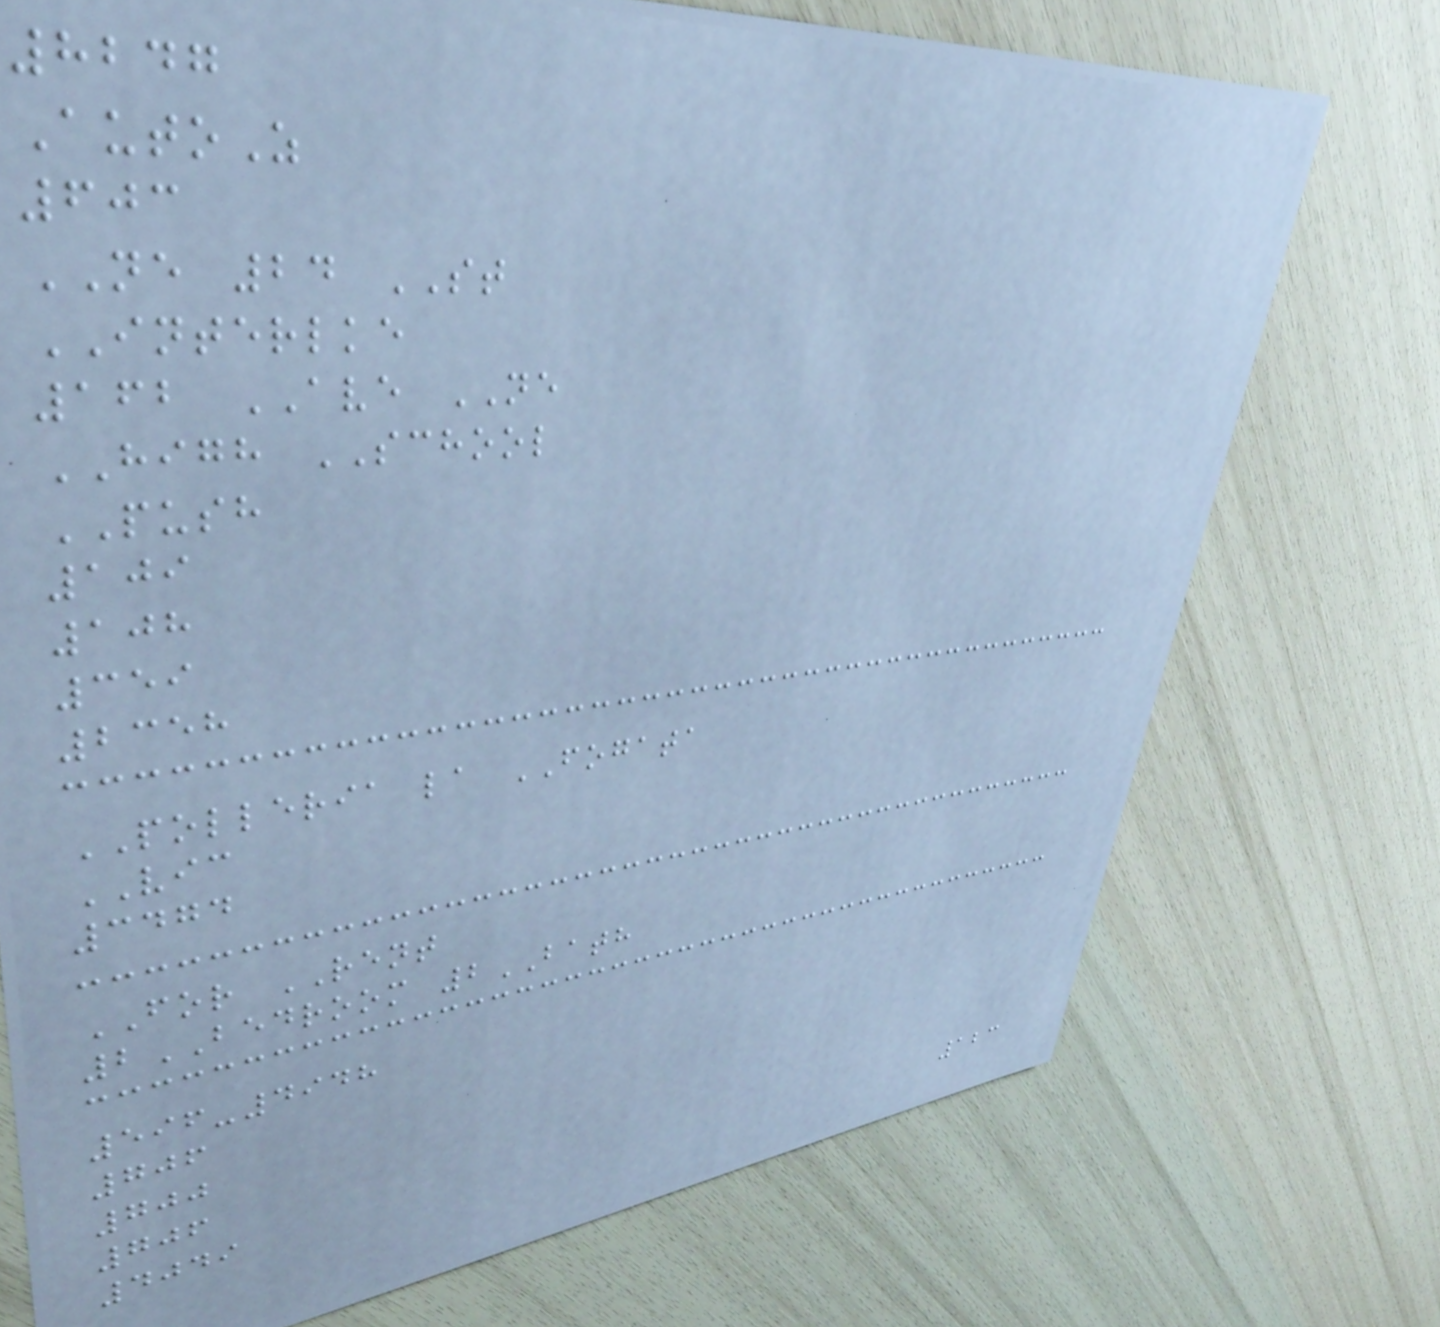8247
AutoZ
603
NE 24 ST
INTERLKE
162 AVE NE
HIGH SCHOOL
PUSH
109
108
359
2358
POLLERIA la FOGATA
VIC
3474
FOR RENT
2BEDROOM 2BATH
596-4948
706
700
706
4049
123
